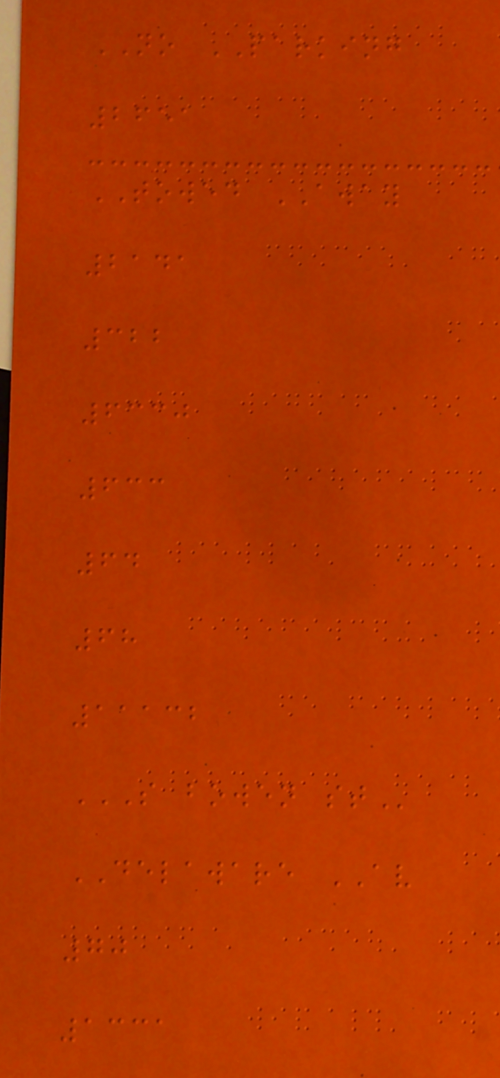NO PARKING
2651
TOWED AWAY
2141
322
6330
633
64
68
11132
S BOWEN ST
DELAWARE AV
70
1331
